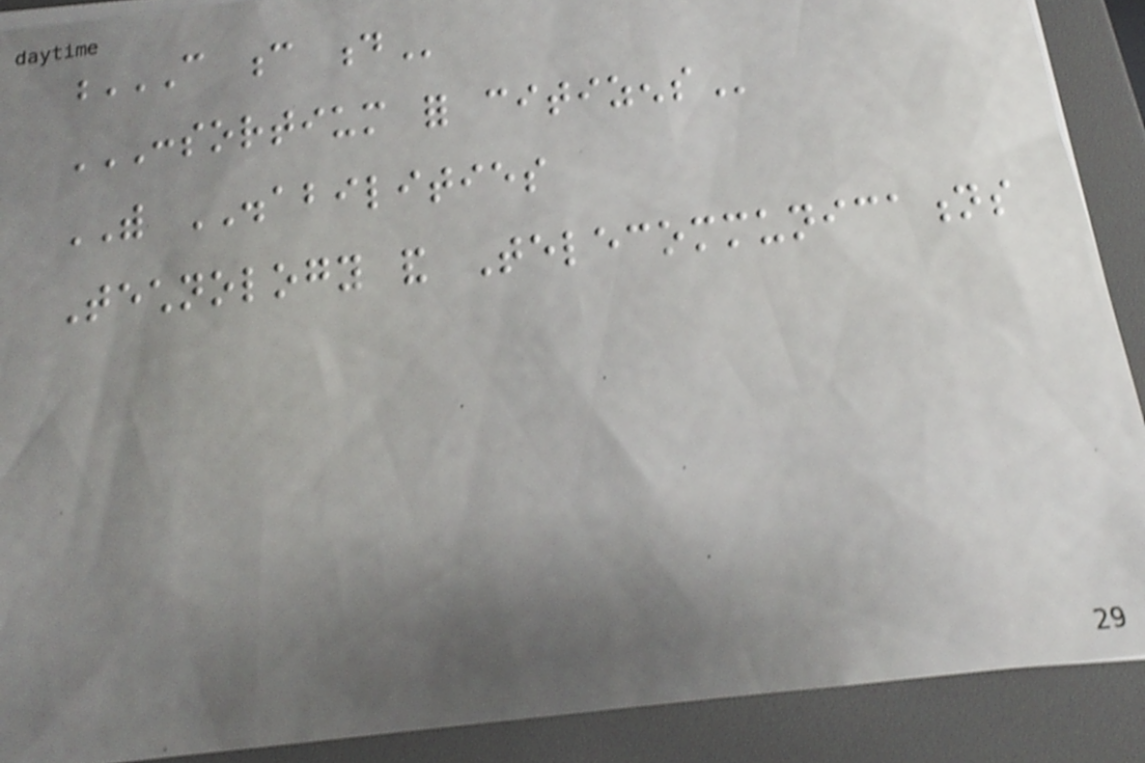C C D
CONSORTIUM FOR CITIZENS
WITH DISABILITIES
Technology and Telecommunications
